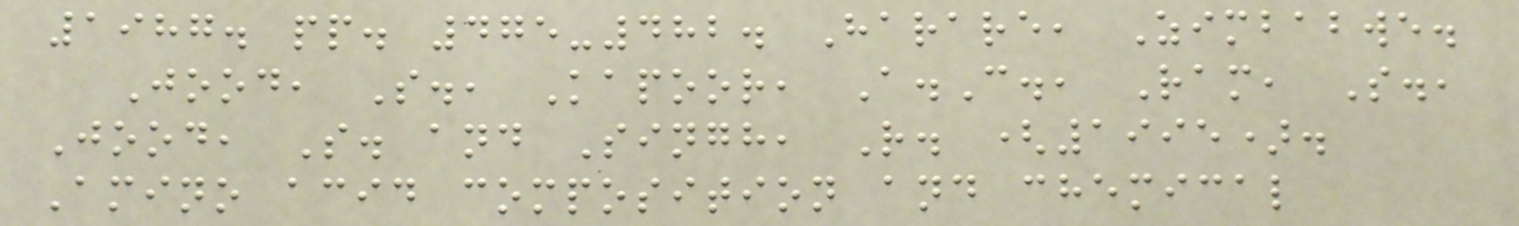1987. pp. 475-482. Harare, Zimbabwe.
Jood, S., Kapoor, A.C., Ram, S.,
Jood, S. and Singh, R. (1995).
Amino acid composition and chemical
